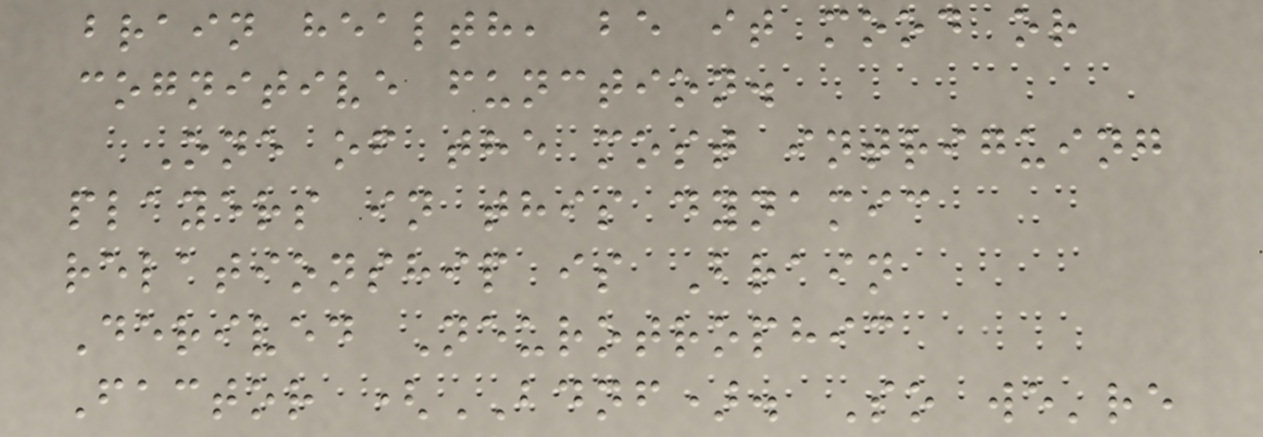brain health, be it mood or
cognitive function.
One of the most intriguing
players in this dynamic
relationship is Brain
Derived Neurotrophic
Factor (BDNF). So we're
